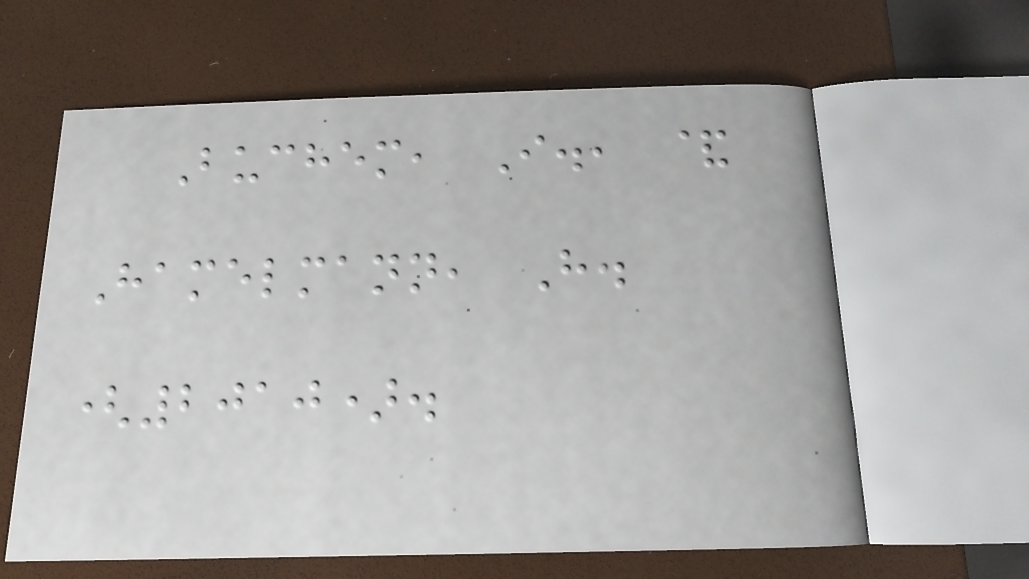Buchem, I., &
Hamelmann, H.
(2010).
